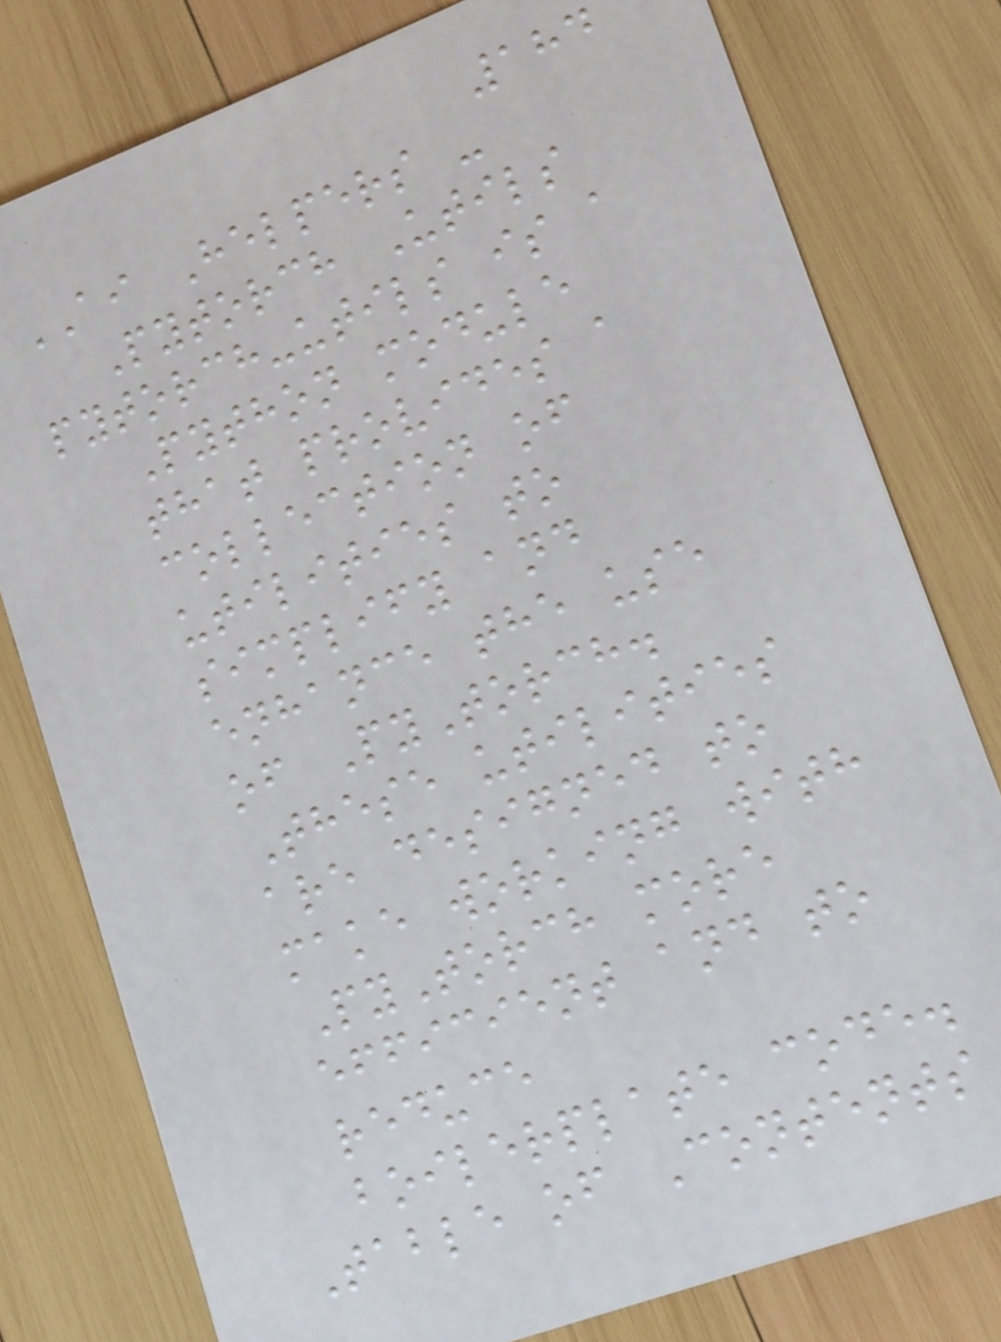184
AI Helpers -
Pytorch Utils
pytorch-utils is a
Python module
that provides a
collection of
utilities to
simplify and
enhance the use
of PyTorch.
These utilities
are designed to
make working with
PyTorch more
efficient and to
reduce
boilerplate code.
Table of Contents
